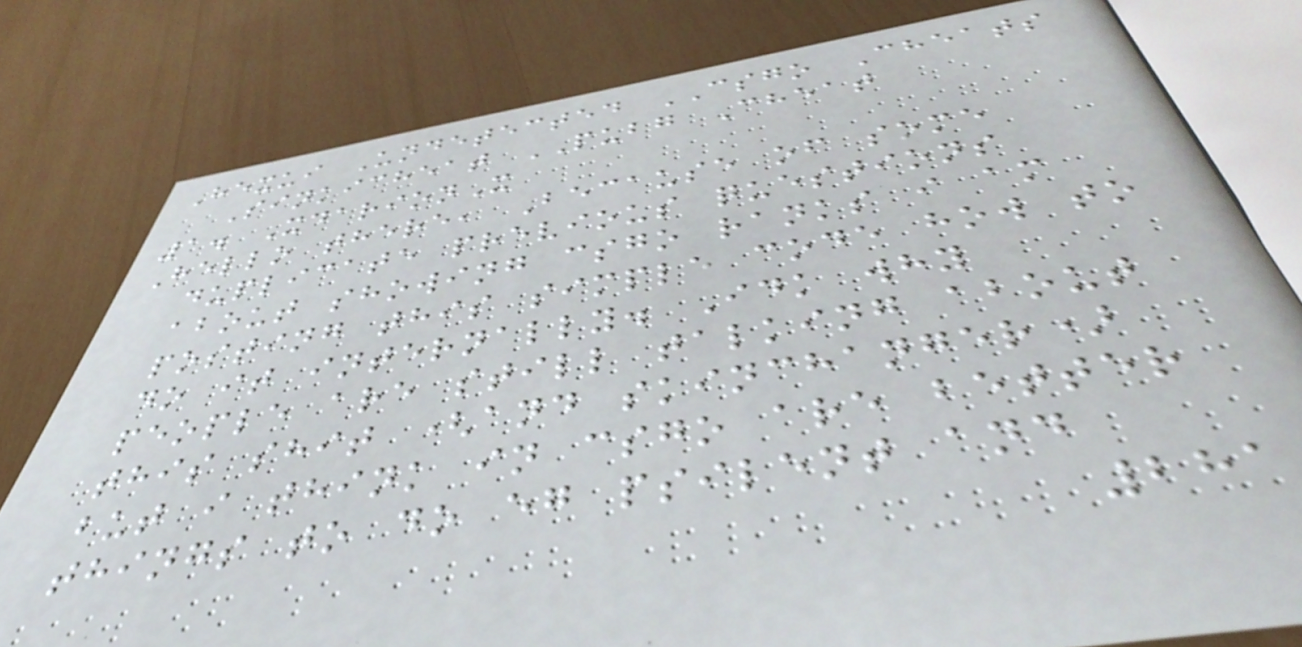Hexui Undetected CSGO Cheats
Sinkicheat PUBG Cheat
1. XdarionX
Hello there, Because of some
duplicate previous questions
about showing csgo ranks i am
posting this simple code how to
do it internally. Idk why
people are still talking about
this shit (and skinchanger)
but i think in csgo are better
things to do eg psilent and
281
